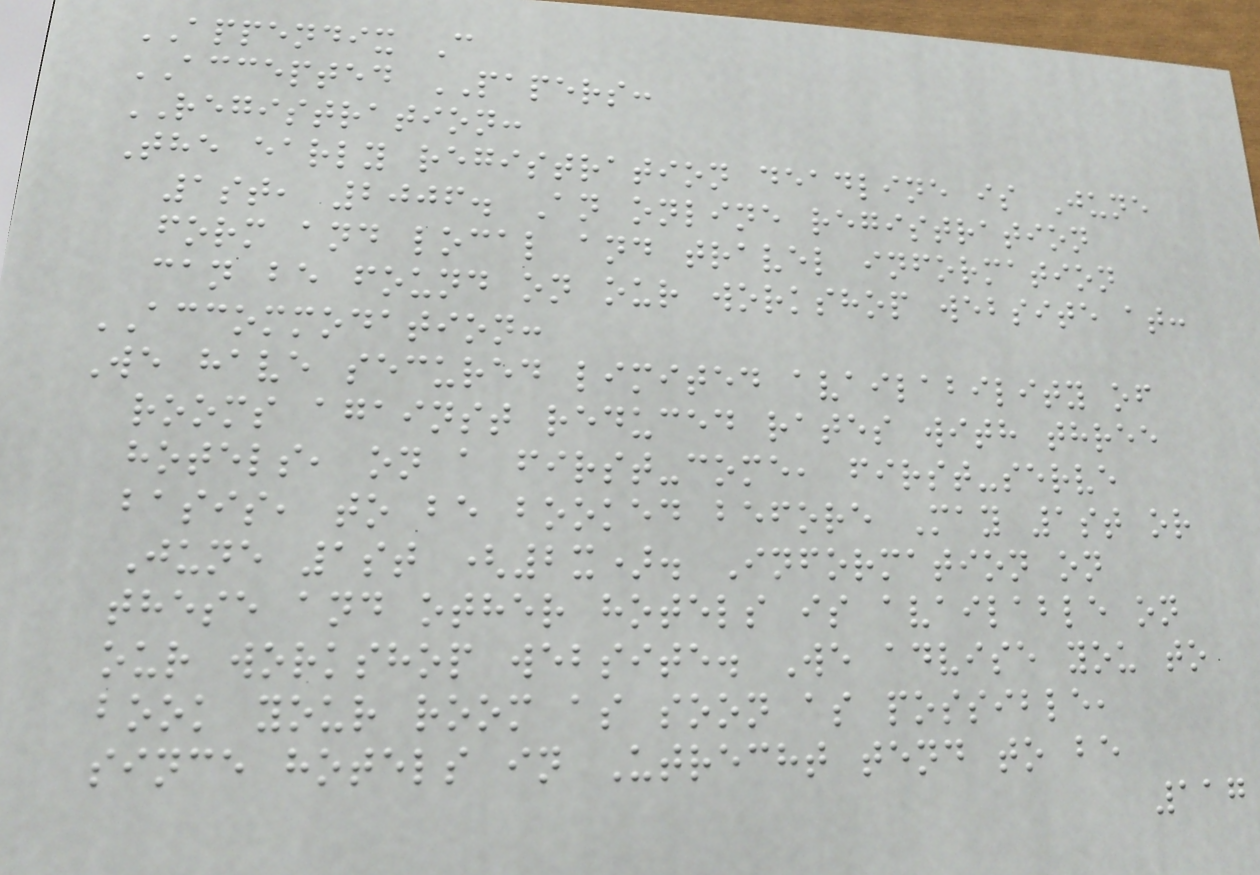APPENDIX C
ACCEPTED PAPERS:
REGISTRATION:
The early registration deadline is June
1st, 2006. An online registration
form and local and travel information
can be found on our workshop website at:
ACCOMMODATION:
We have secured limited availability of
rooms against reduced rates with three
hotels, on a first-come, first-serve
basis, to be booked before May 1st or
June 1st (2x). Information on
these and other hotels is available on
our workshop website. We advise you to
book your room as soon as possible,
since hotels in Utrecht tend to be
117
